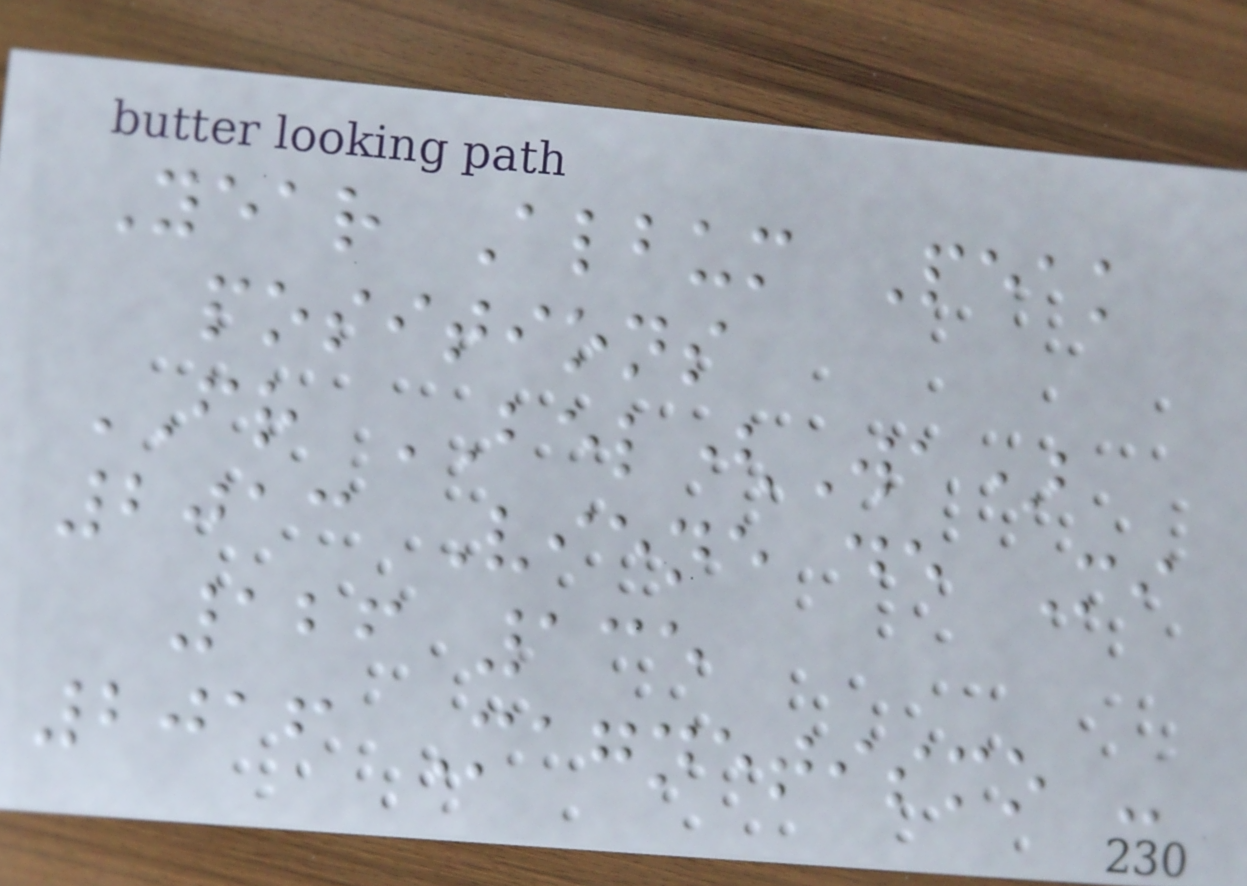Year Album Peak
positions
FR BEL(Wa)
2013 Viene de Mi
126 135
2016 Magnetismo -
